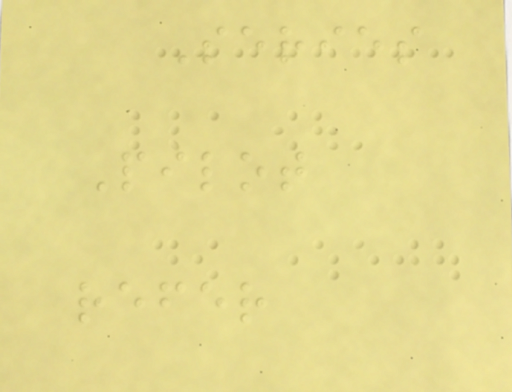Series
Pilot
refer
